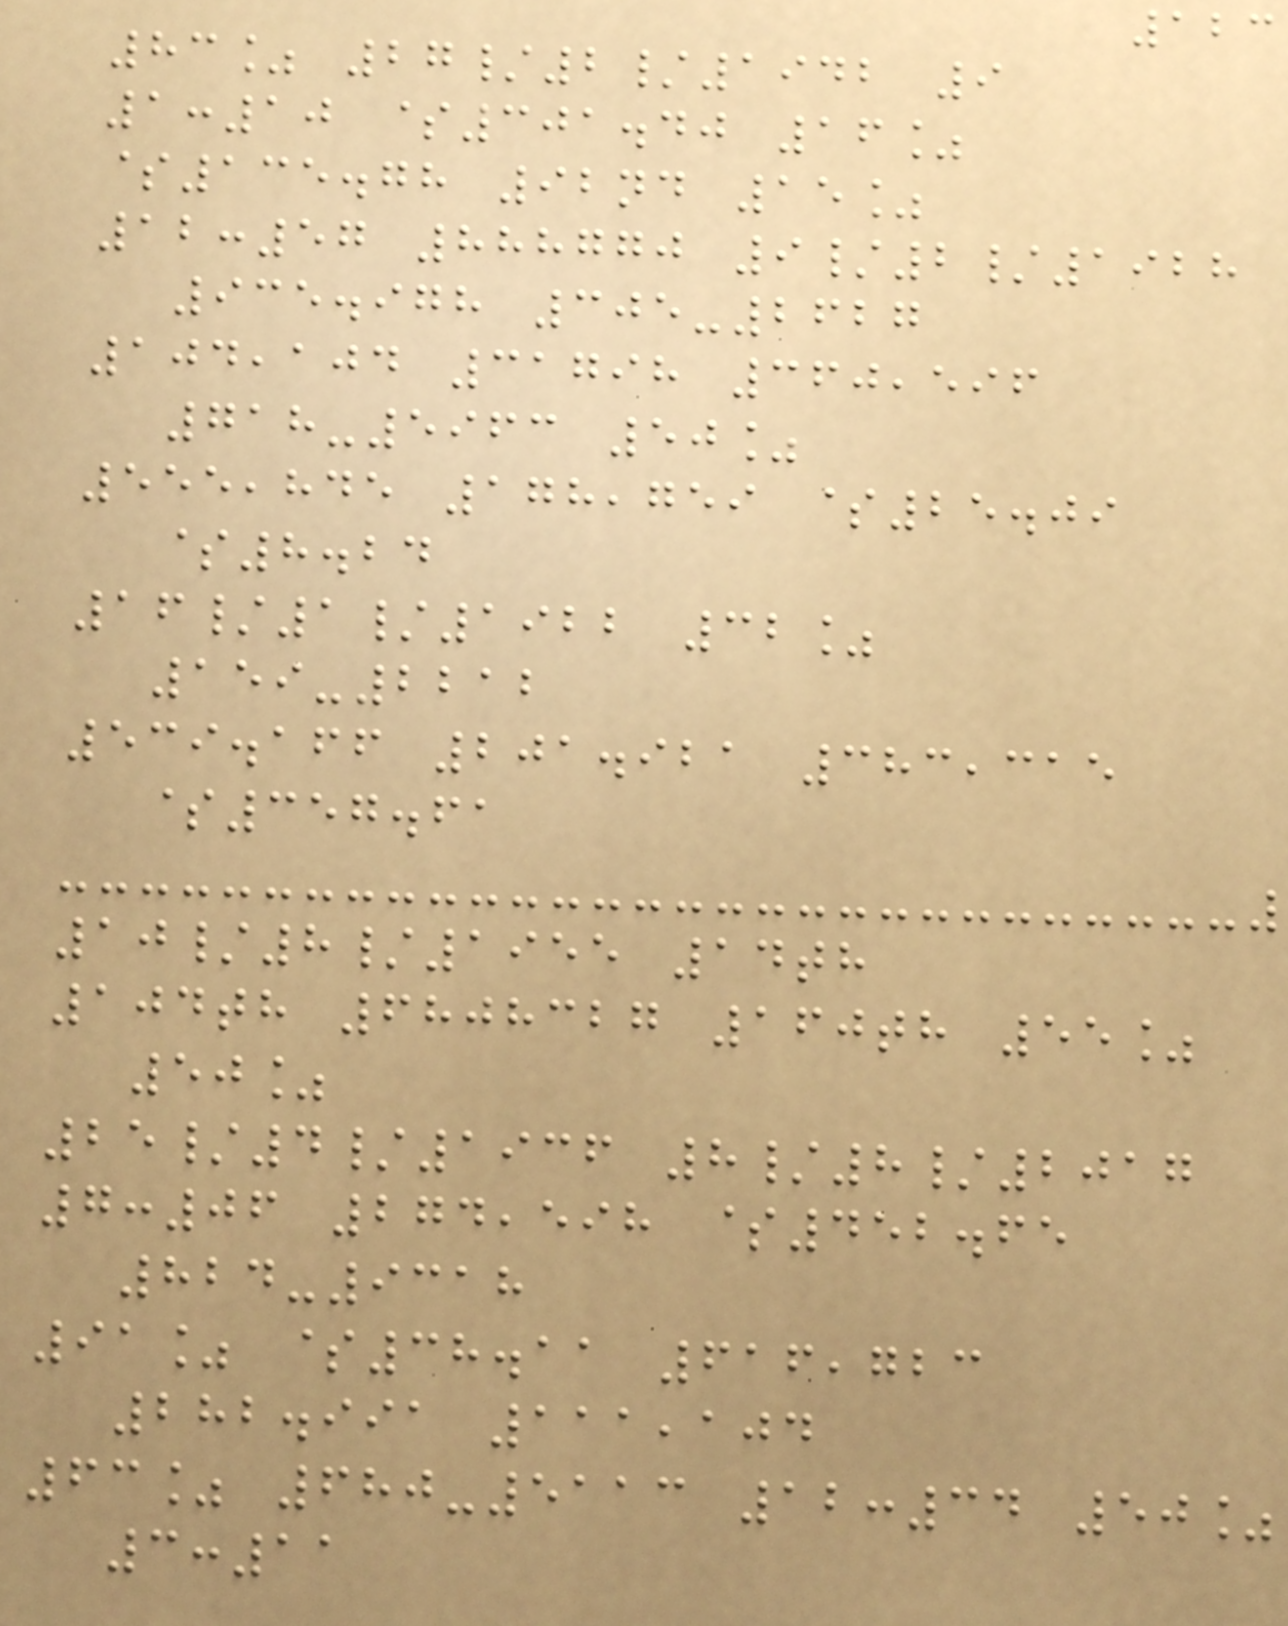123
83% 27/2/1942 9
1:10 $301.40 16%
$135.78 92nd 15%
12:57 888770 9/2/1928
935.978 305-2627
104,104 31798 360,596
718-5963 50%
555,845 178,759 $25.09
$8.24
16/1/1922 32%
159-2212
539.166 201.921 383,315
$357.61
10/8/1955 14th
104th 6808327 160th 55%
50%
25/4/1936 8/8/2017
7:06 274,598 $452.65
824-9318
91% $38.11 616,723
282.991 111,104
63% 680-5113 12:34 50%
3:11
